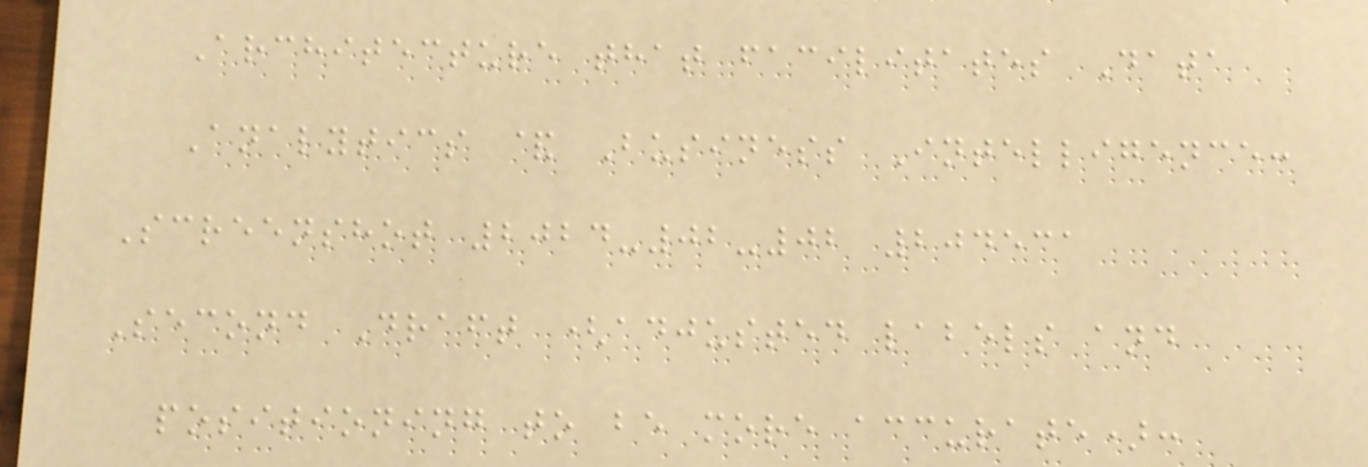Architecture that facilitates Data
Analytics & Business Intelligence:
Screenshot 2024-02-02 204531
Second Draft (adjusted labels and
positioning to be more accurate):
